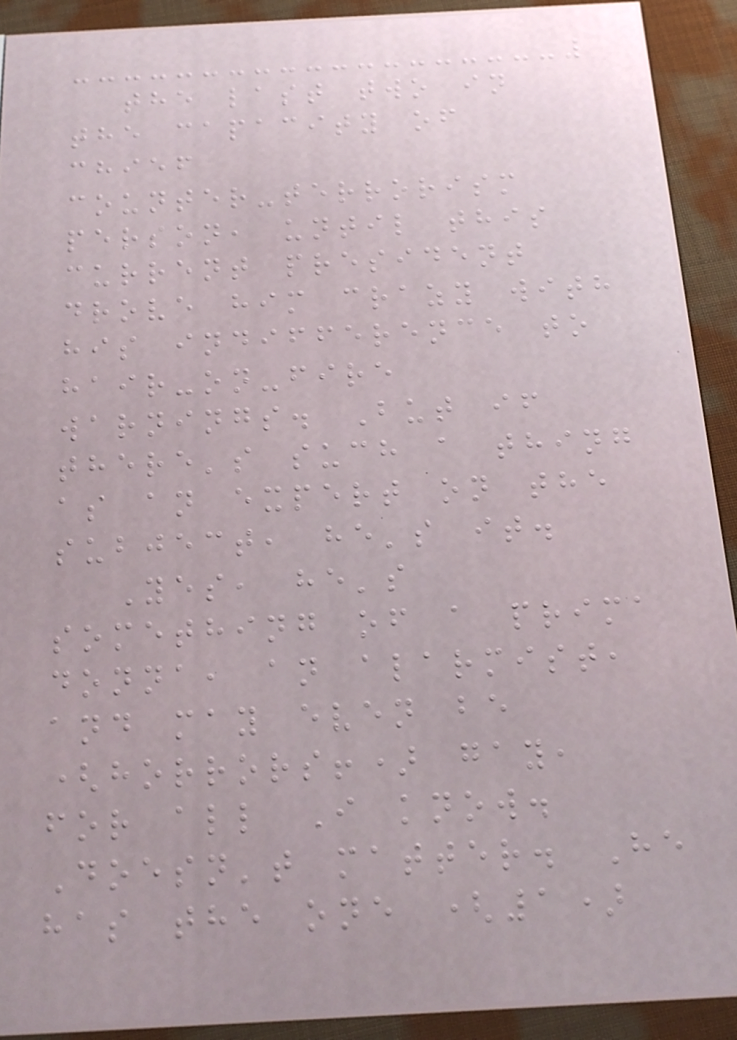the last two in
the capacity of
chief
counter-terrorism
person, until this
current president
drove him crazy with
his indifference to
hair-on-fire
warnings. But if
there's such a thing
as an expert on the
subject, he's it.
Yes, he's
something of a prima
donna, an alarmist,
and may even be
(horrors!) gay,
for all I know.
Doesn't matter. He
has the one (1)
